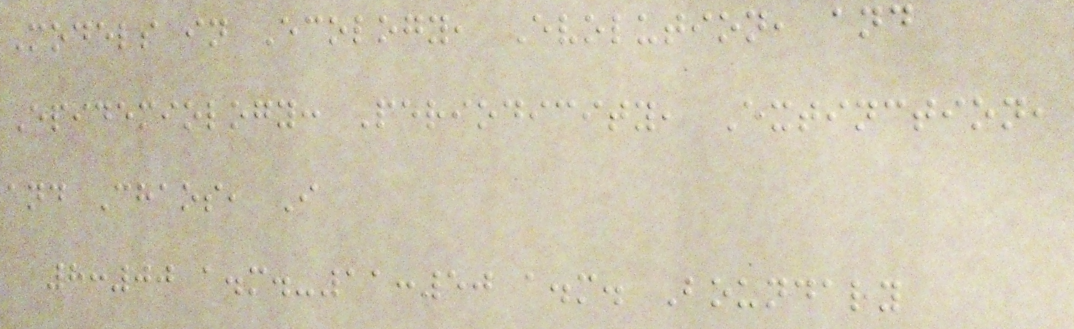Models in Ecology, Evolution, and
Epidemiology: Periodicity, Extinction,
and Chaos, I
8:00 a.m.-11:50 a.m. Boundary
